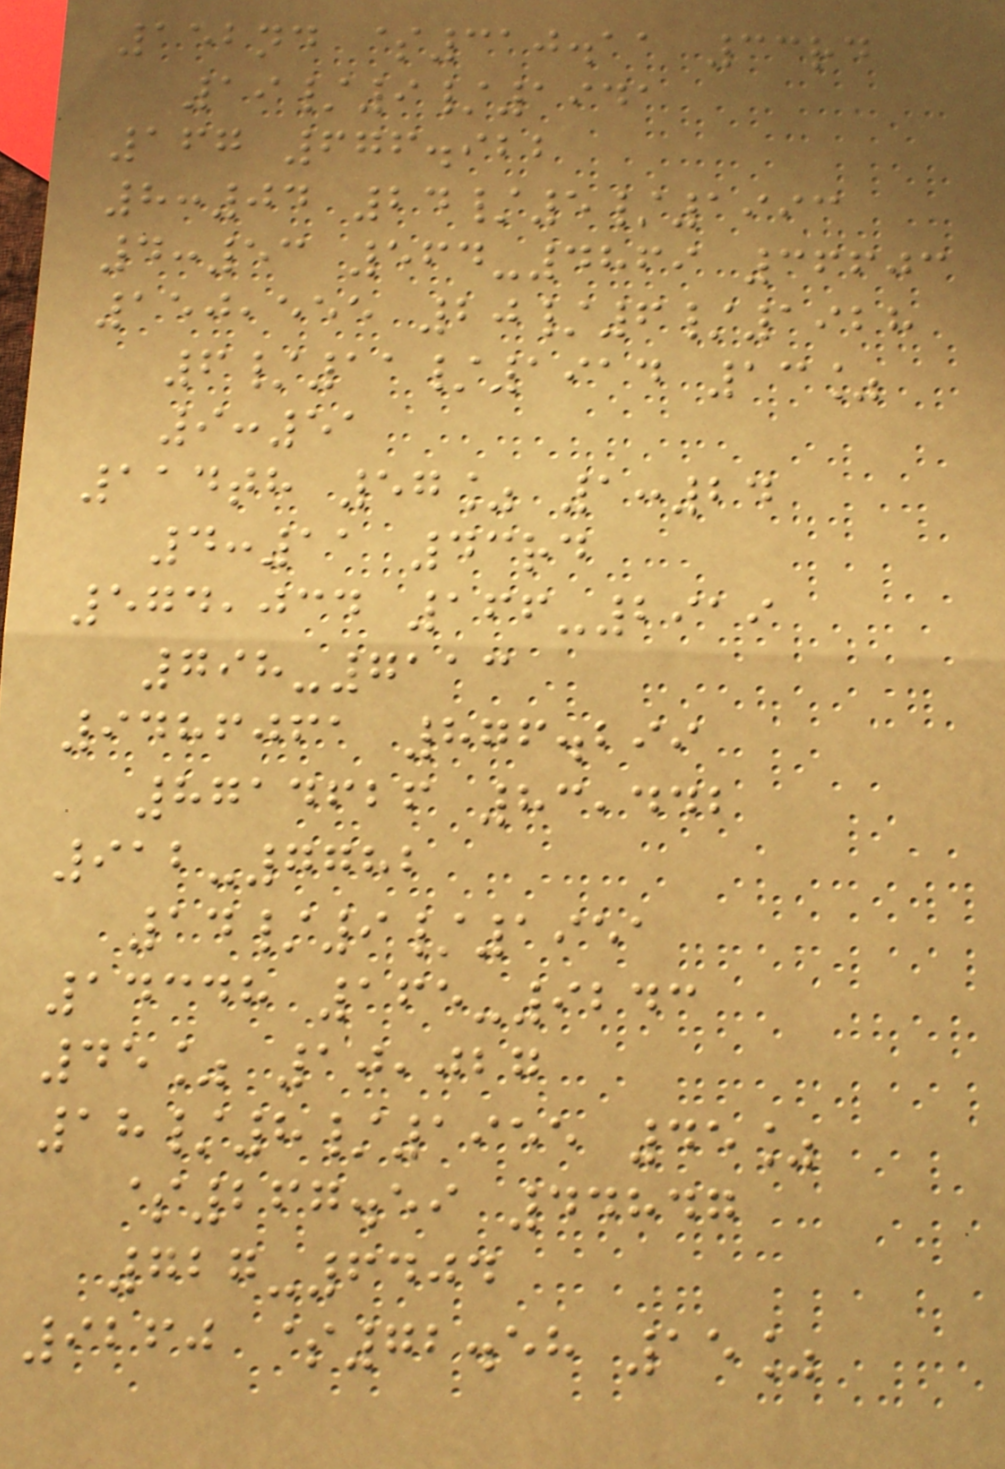152nd $310.11 33rd
19/9/1941
167 676.922
8:04 24/5/1993
4:53 564-4869 36603
150,555 20/6/1928
6/11/1914 13%
9:51
114th 57% 1:24
4:11 43rd
574,034 166-2919
798-7113
9486061 876.299
8714626 83,442
912-7782
14/9/1951
14348 165-9243
45% 10,027
18/8/1955 45%
$267.59 44847
727-6404
9260 $72.58 15%
